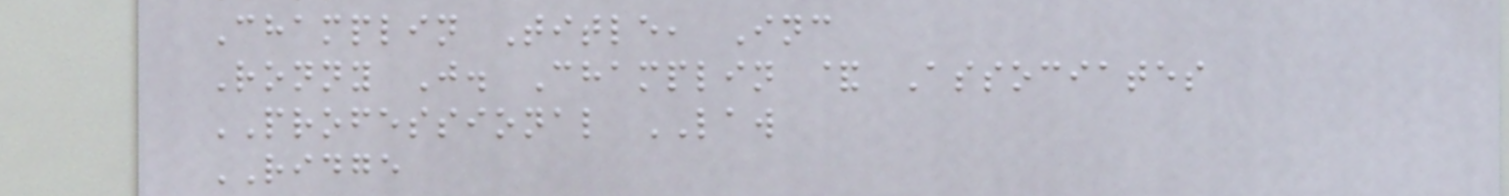Champlin Title, Inc
Ronny J. Champlin & Associates
PROFESSIONAL LAW
RIDGE
